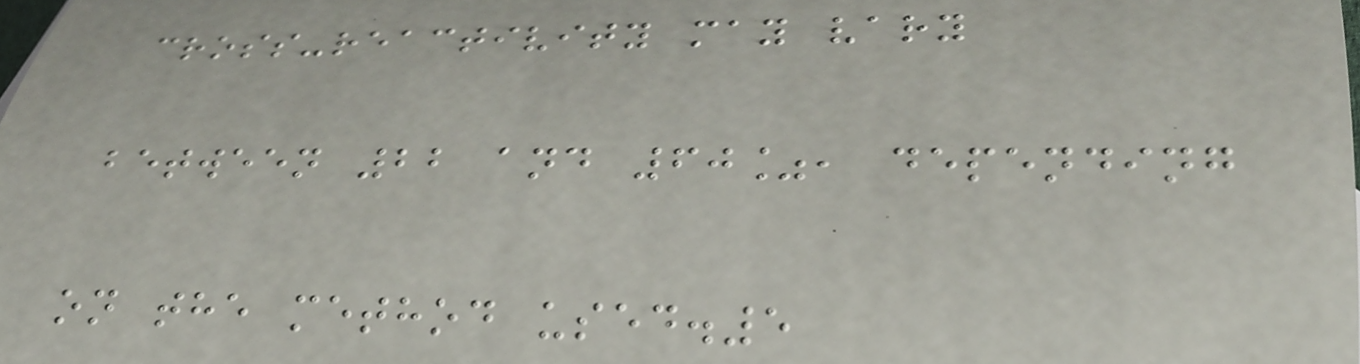cross-reactivity may vary
between 22 and 60%, depending
on the method used.5
